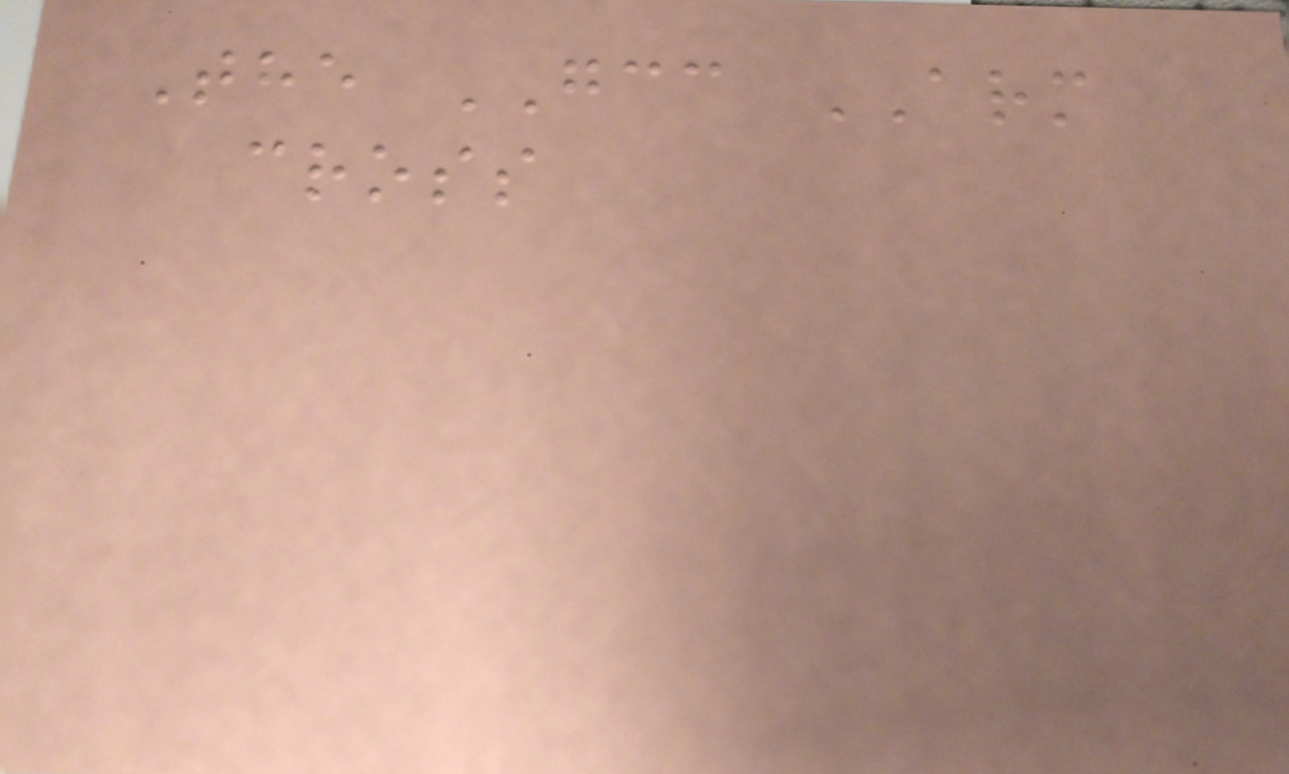The GCC ARM
cross
